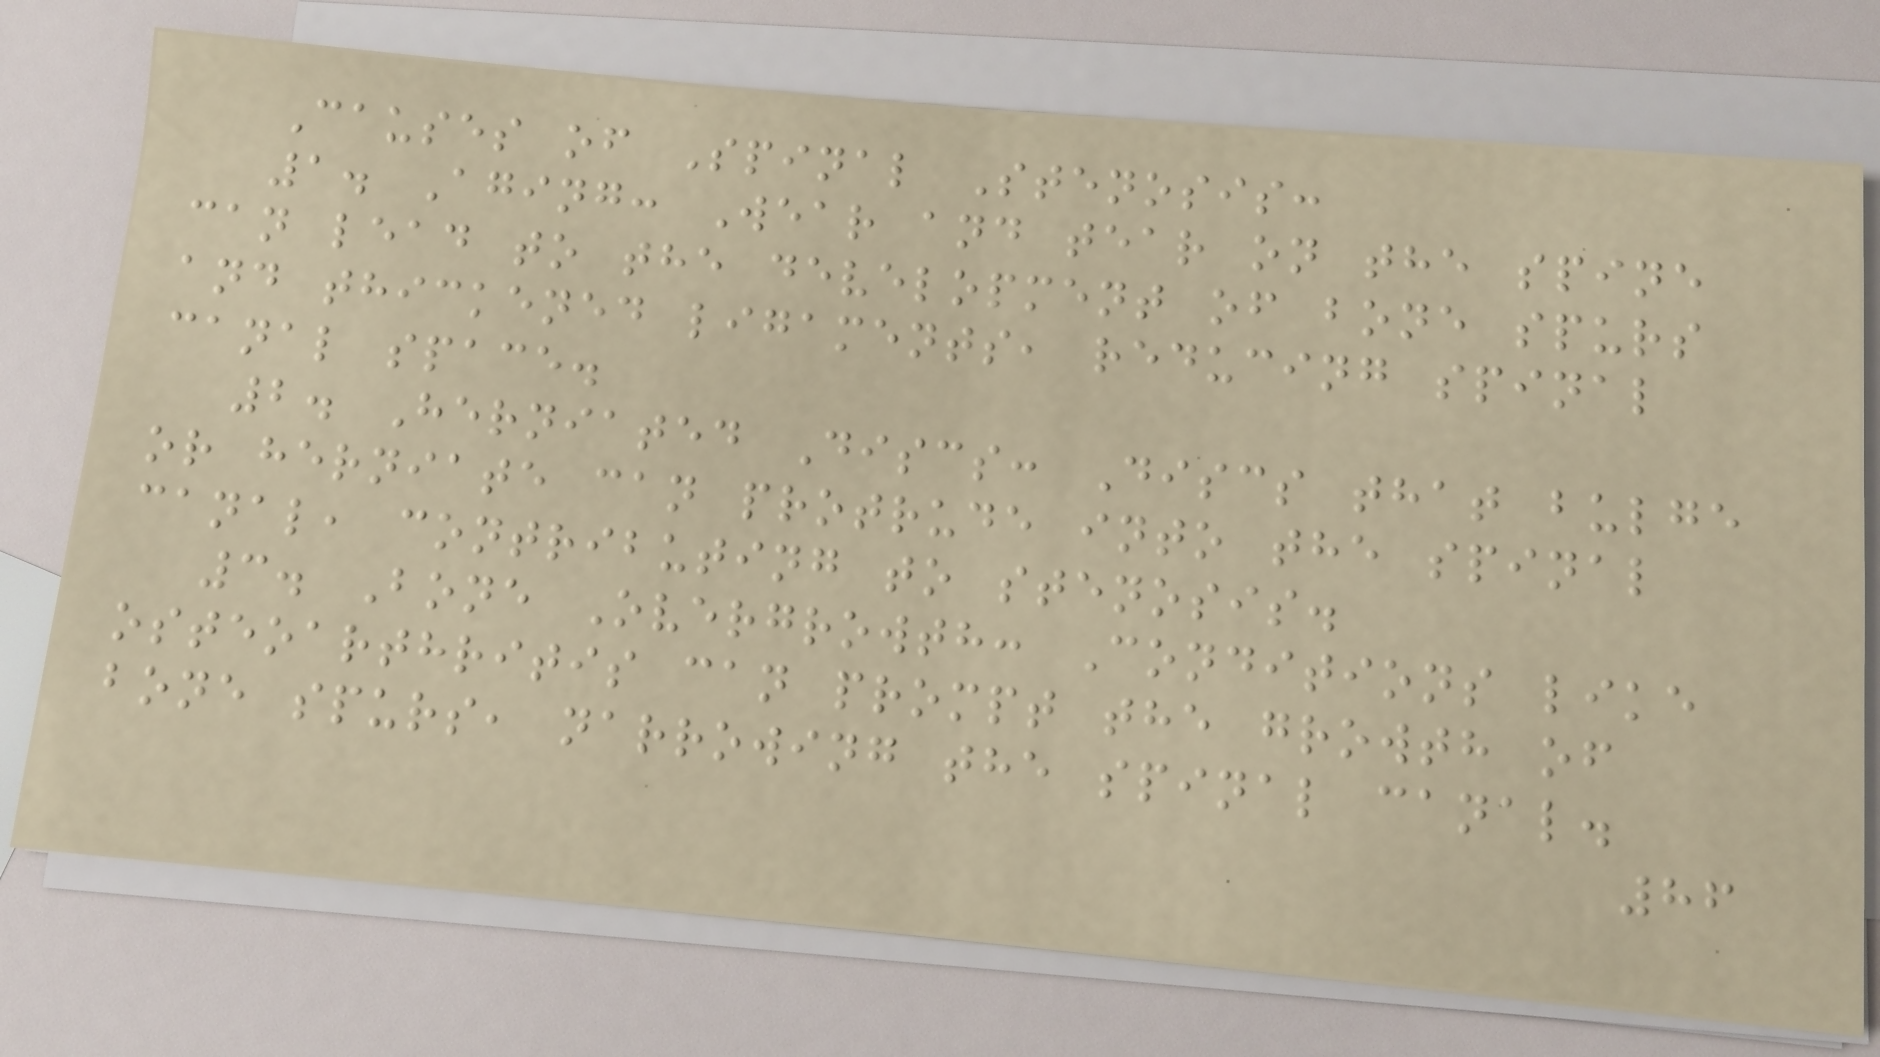Causes of Spinal Stenosis:
1. Aging: Wear and tear on the spine
can lead to the development of bone spurs
and thickened ligaments, reducing spinal
canal space.
2. Herniated Discs: Discs that bulge
or herniate can protrude into the spinal
canal, contributing to stenosis.
3. Bone Overgrowth: Conditions like
osteoarthritis can prompt the growth of
bone spurs, narrowing the spinal canal.
86
